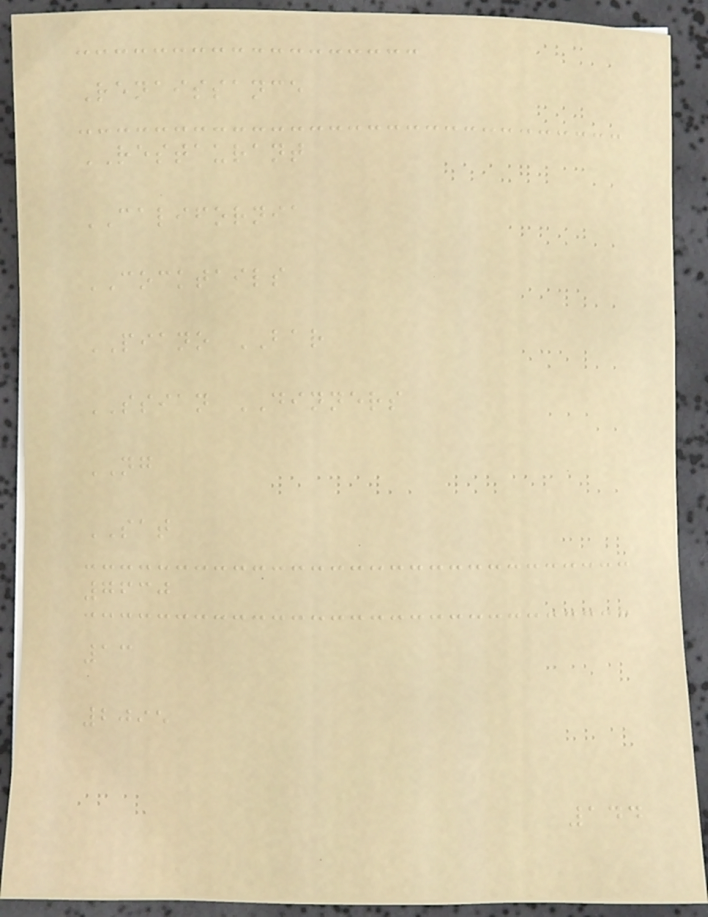Renaissance
RESTAURANT
CALIFORNIA
COCKTAILS
PIANO BAR
SSIAN DINNERS
NG
SAT
7630
13
2095
144
